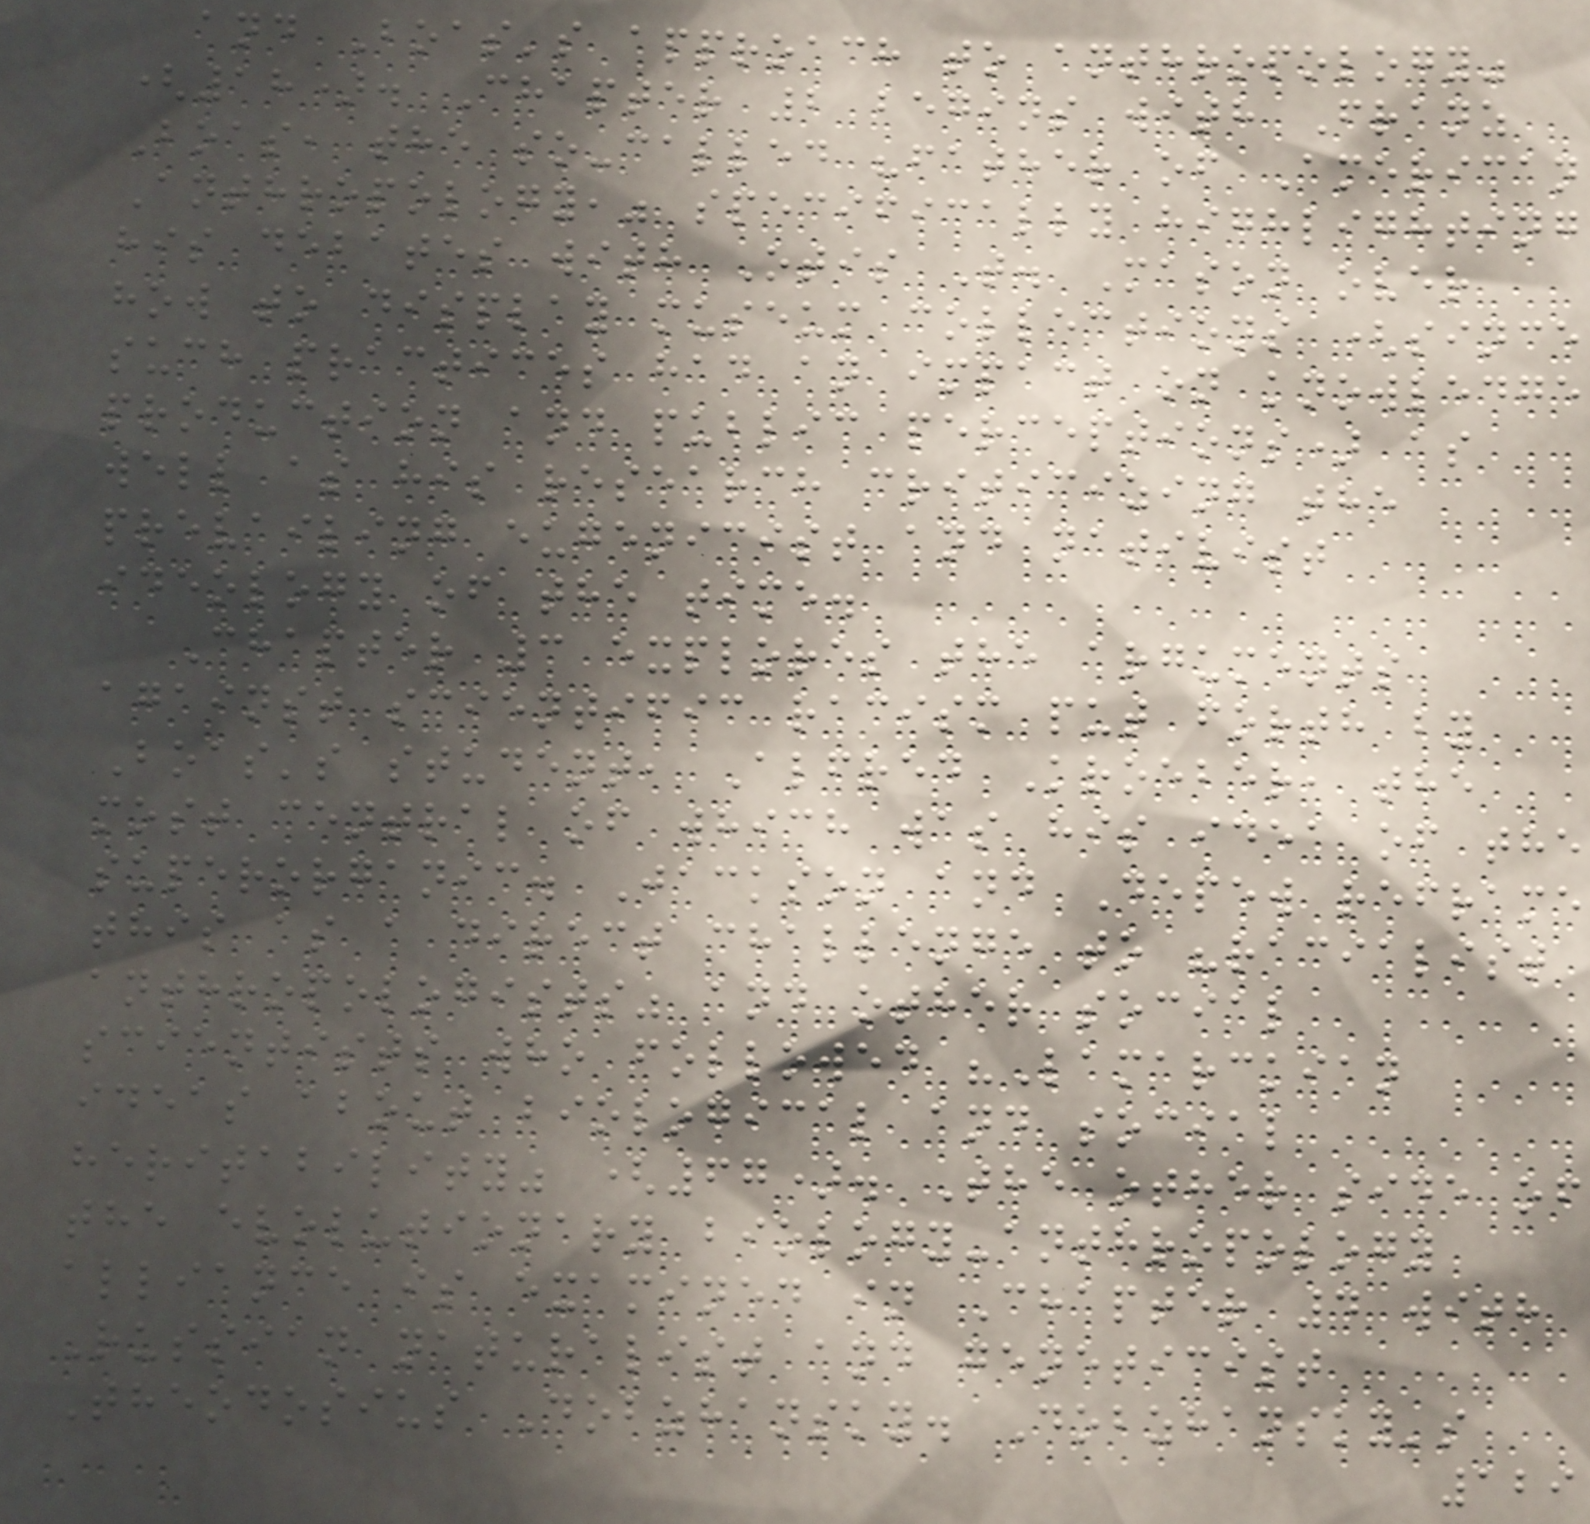and Boas's approach to anthropology"
(18). Chapter 2 begins with Franz
Boas, the so-called "father of American
Anthropology," specifically highlighting
his debates with Otis T. Mason over
how to display museum collections (since
such practices had an impact on knowledge
production and public perceptions) as
well as his research criticizing the
prevailing eugenicist and nativist
ideology of the time.
Chapter 3 explores the arguments
against scientific racism put forth by
Boas's student, Alfred Kroeber, the
most central of which was his idea of the
superorganic. Jackson and Depew reframe
this as a direct challenge to "racialist
anthropologists" and other social
scientists who followed "Lamarckian
ideas about biological and social
heritability" (67). The other side of
the evolutionary biology-anthropology
alliance is examined in Chapter 4 with
Russian naturalist and geneticist
Theodosius Dobzhansky. Dobzhansky's
129
